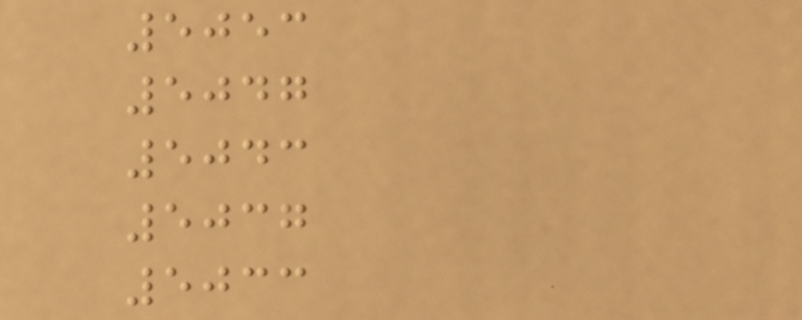5053
5047
5043
5037
5033
